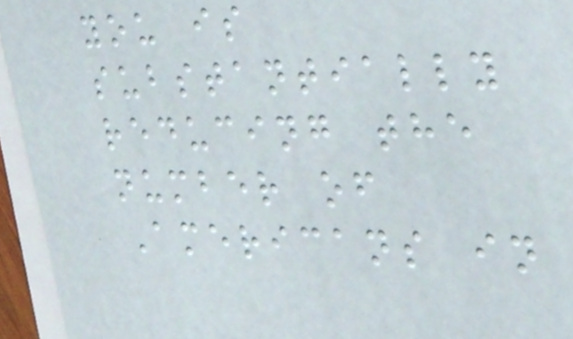you is
substantially
reducing the
number of
Americans in
